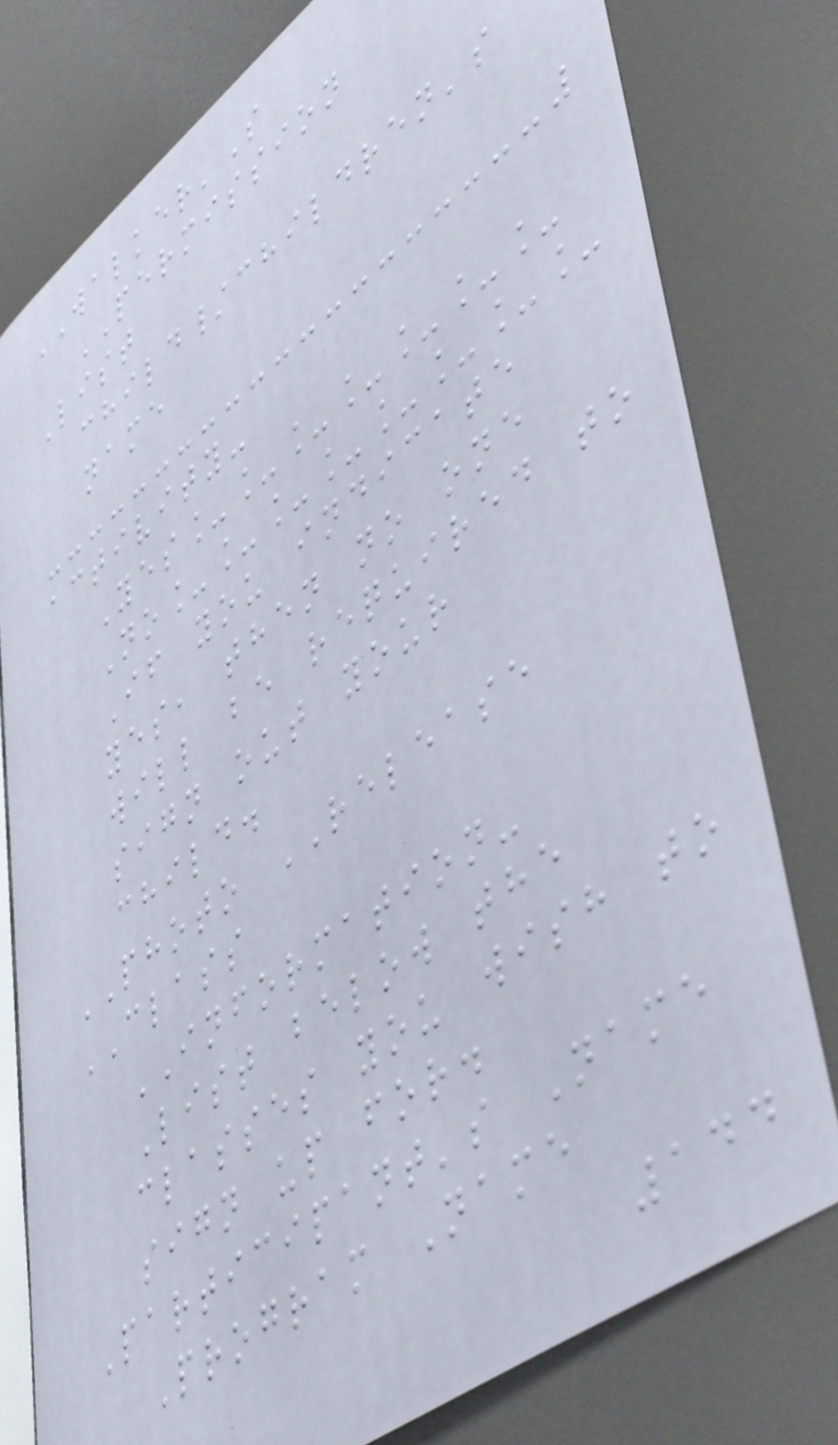WALKER'S
PERMISSION
List
child/children's
name
activity-
Yes_______
No________
If you indicate
yes, then no one
will be required to
sign out your
child.
PHOTO RELEASE
CLASS
INFORMATION-
List below the
classes you wish to
sign up for.
Participant's Name
Program Name
144
